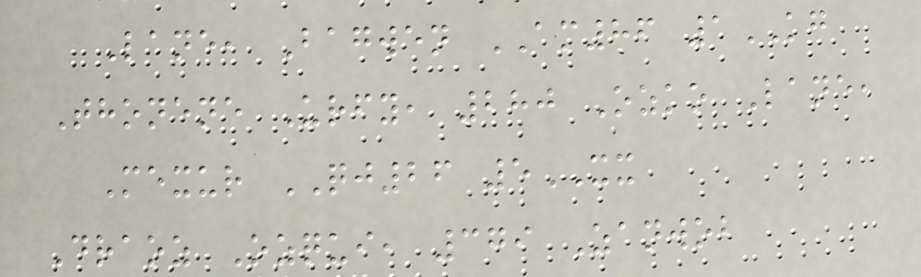Lane, Bagwen AM86 1KG
Thonene Urfy, 280 Ozko Lane,
Mexur QJ26 5XX
Draoz Ozqui, 379 Zanwob
